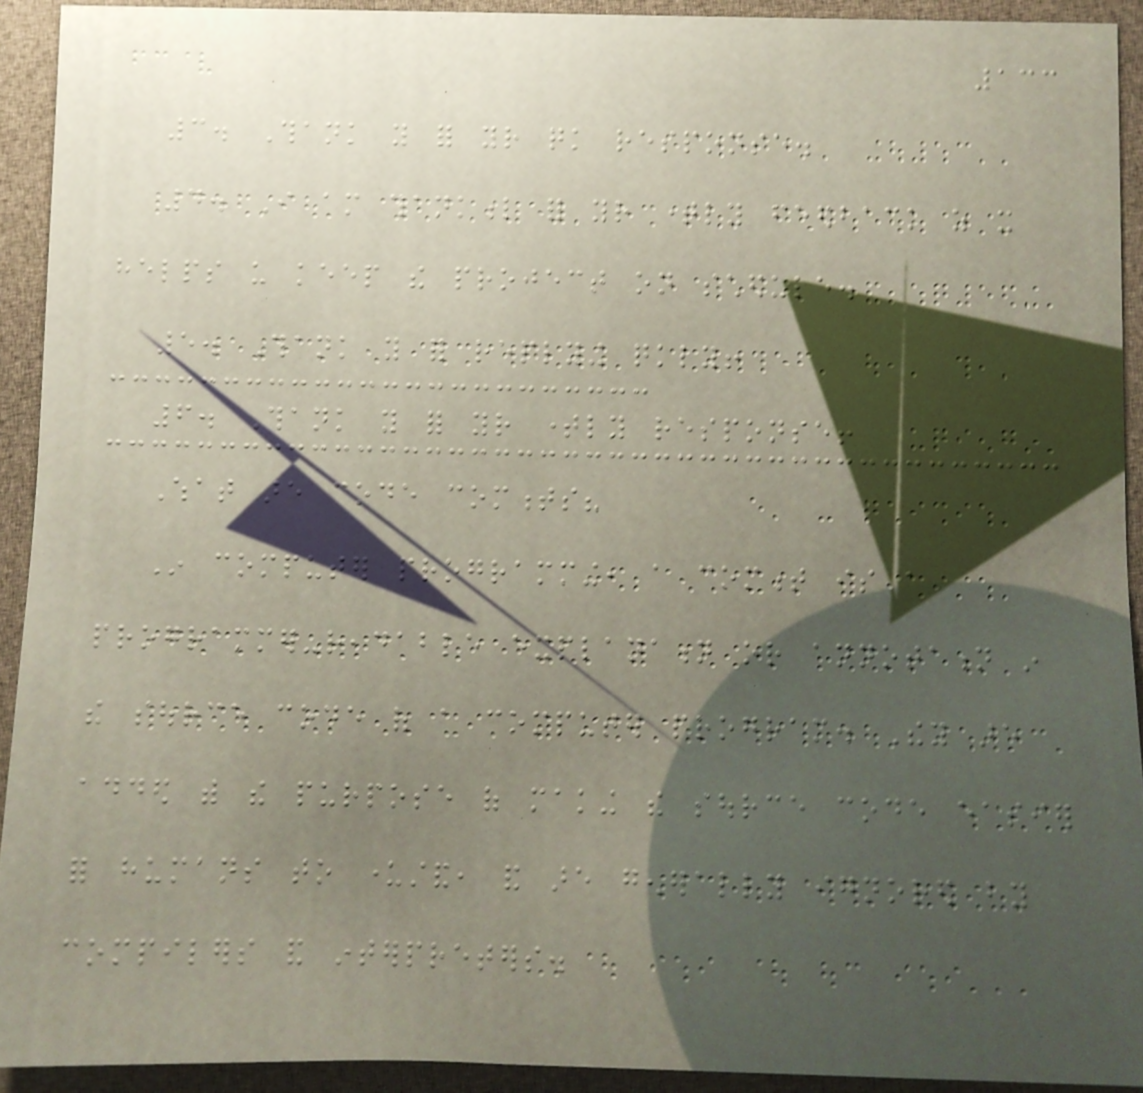133
3. Thank you for your quick response.
4. I am thankful for your timely feedback as it
helps us keep the project on schedule.
5. Thank you for replying quickly!
6. Thank you for your timely response!
What are code comments?
In computer programming, a comment is a
programmer-readable explanation or annotation in
the source code of a computer program. They are
added with the purpose of making the source code easier
for humans to understand, and are generally ignored by
compilers and interpreters.
